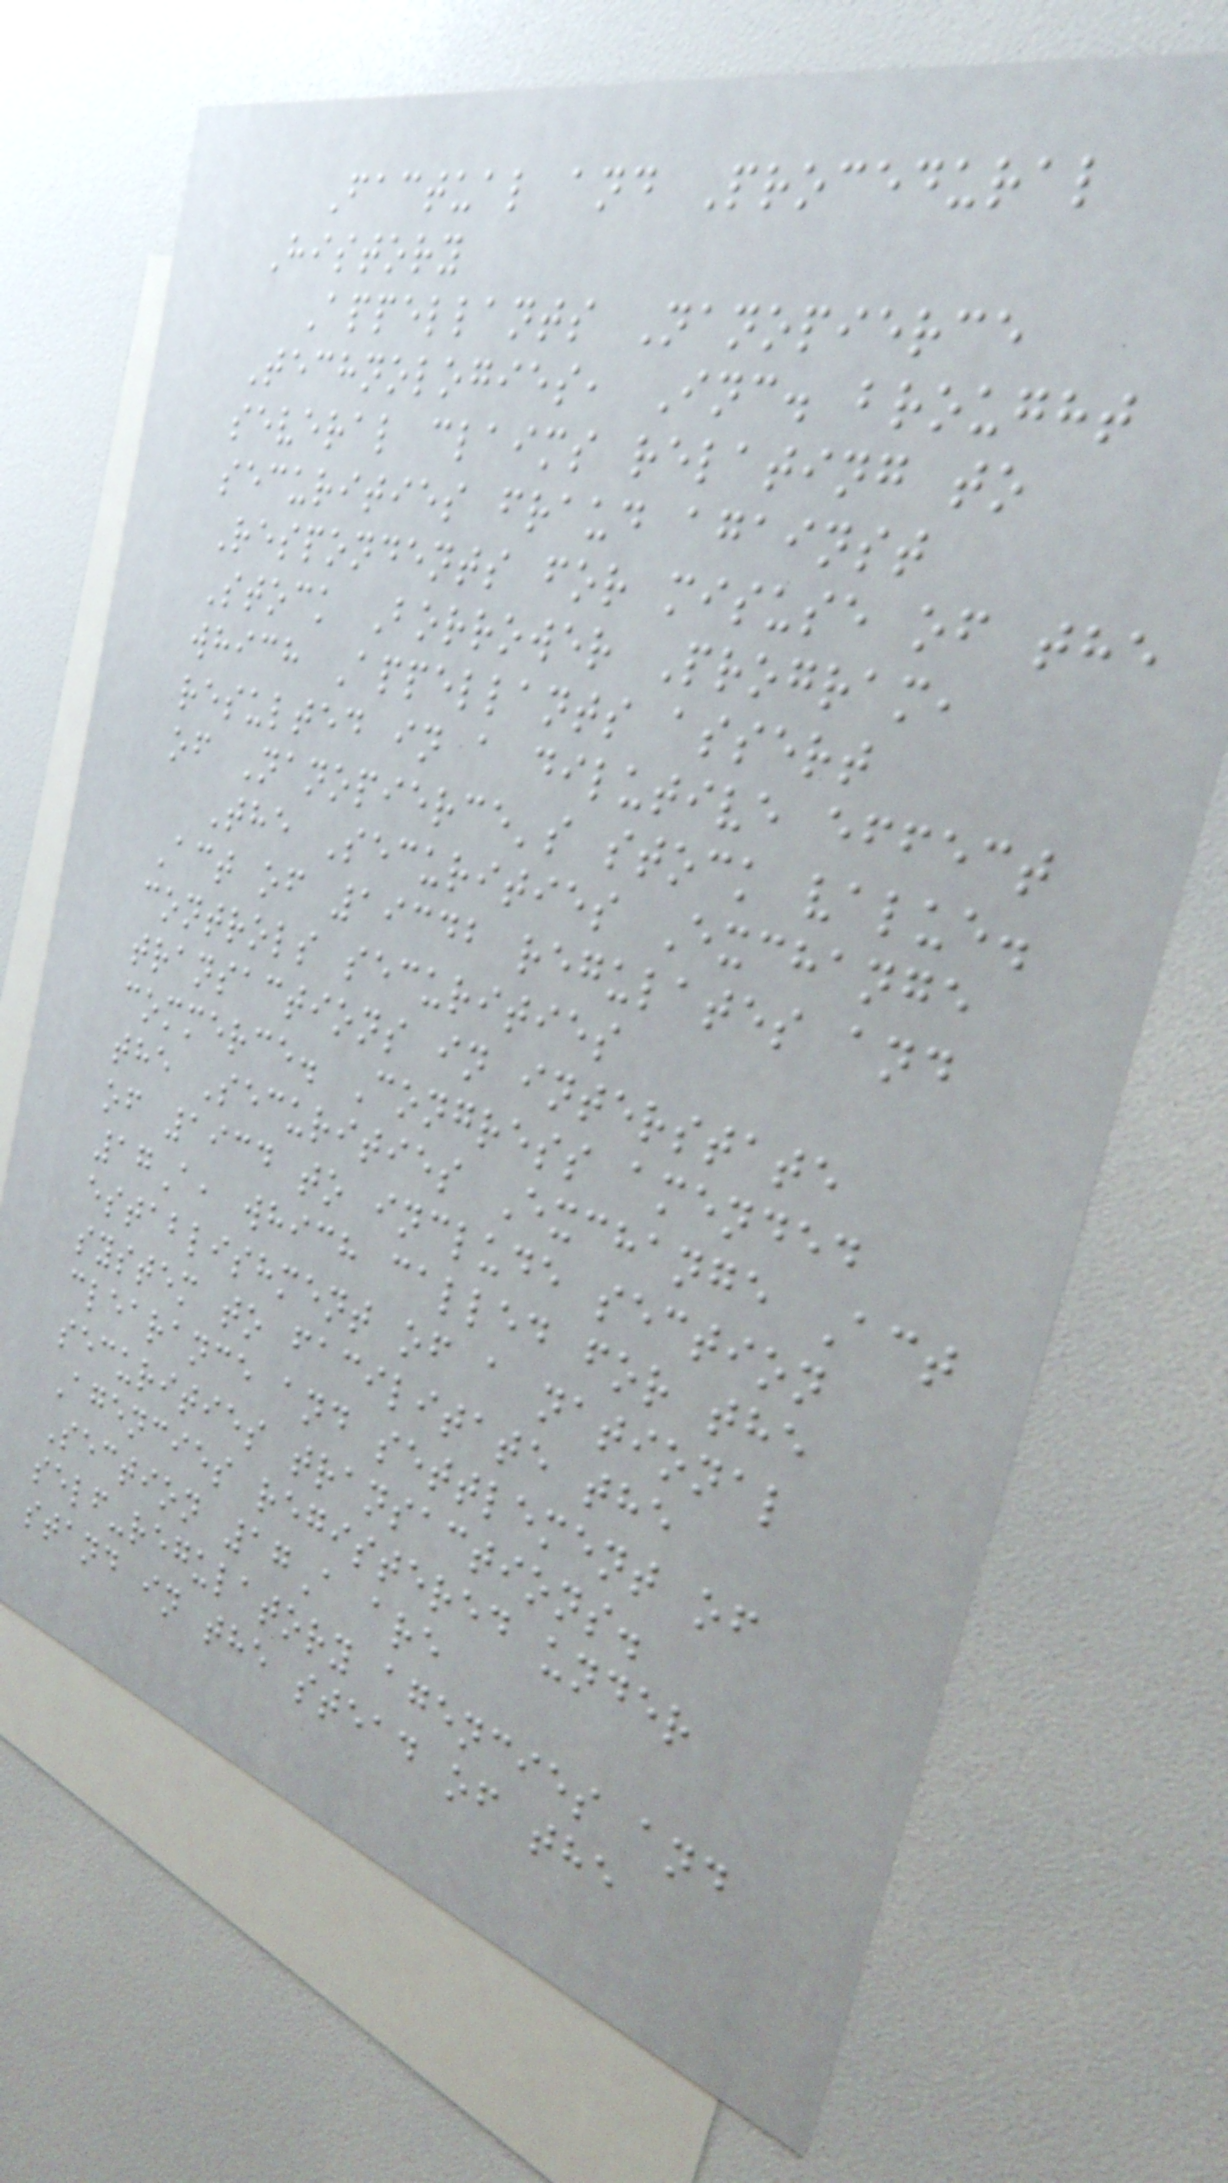Factual and Procedural
History
Appellants Nanopierce
Technologies, Inc. brought
several claims relating to
securities fraud against
Respondents for misuse of the
Stock Borrower Program,
which Appellants assert
resulted in a dilutive effect
of Nanopierce's stock value.
The Securities Exchange
Act of 19342 regulates and
controls securities
transactions in interstate
commerce. Congress amended
the Securities Exchange Act
of 1934 to include section
17A, which called for the
establishment of a national
system to facilitate the
clearance and settlement of
securities transactions.
Agencies registered under
Section 17A are
self-regulatory agencies and
stand in the stead of the
